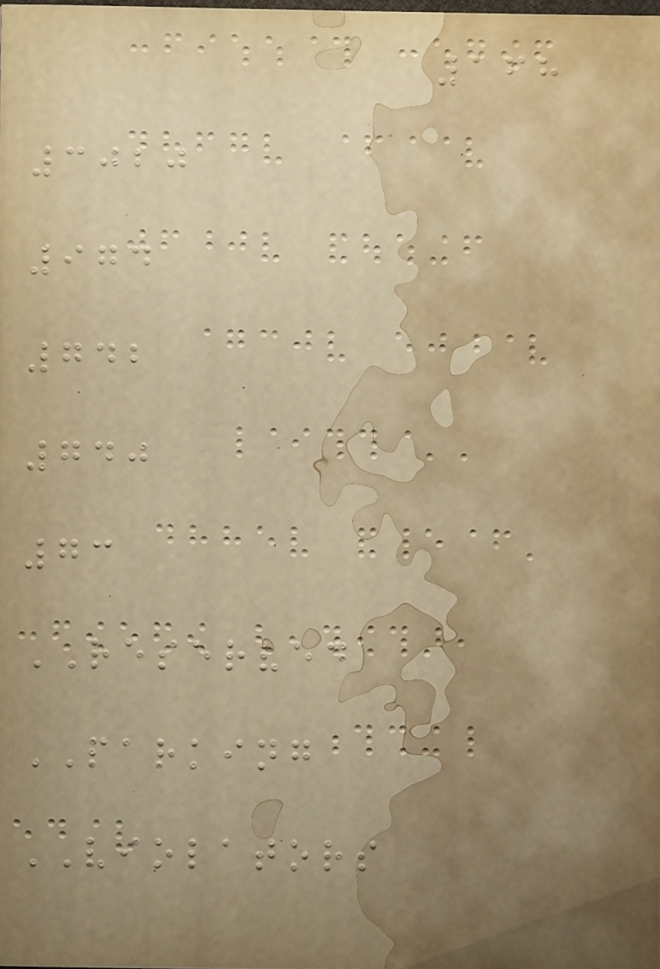168
3020
974
742
740
73
RESERVED
PARKING
VIOLATORS
